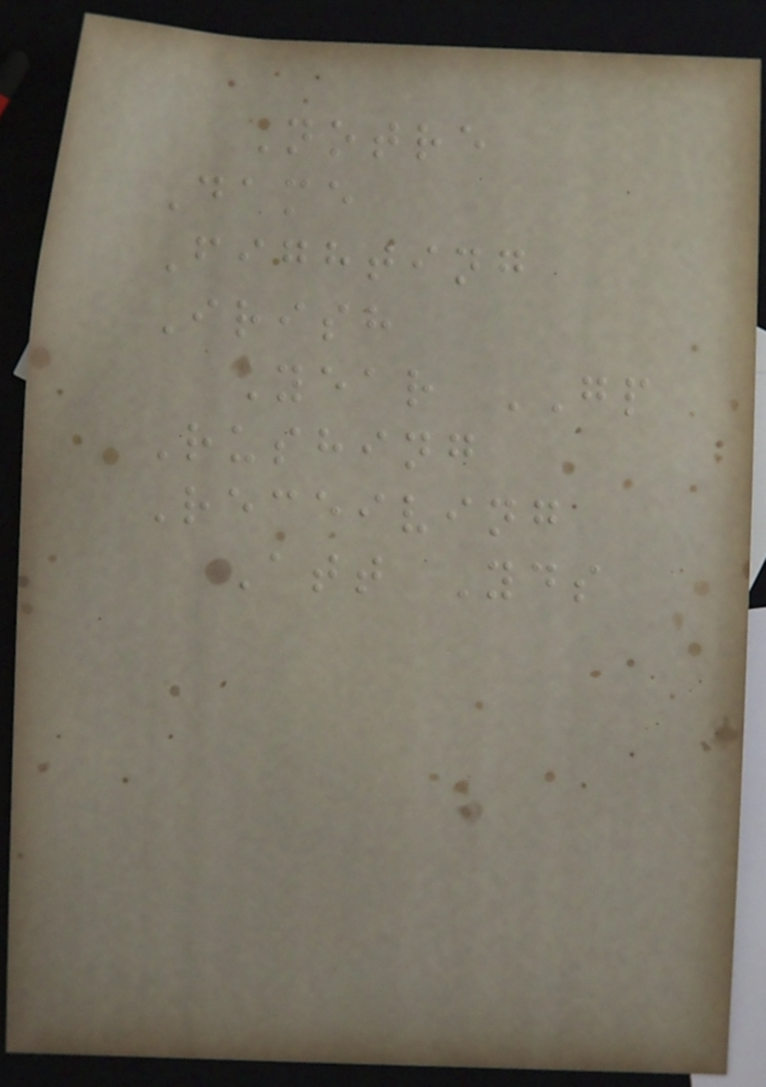Notre
Dame
Fighting
Irish
Year GP
Rushing
Receiving
Att Yds
